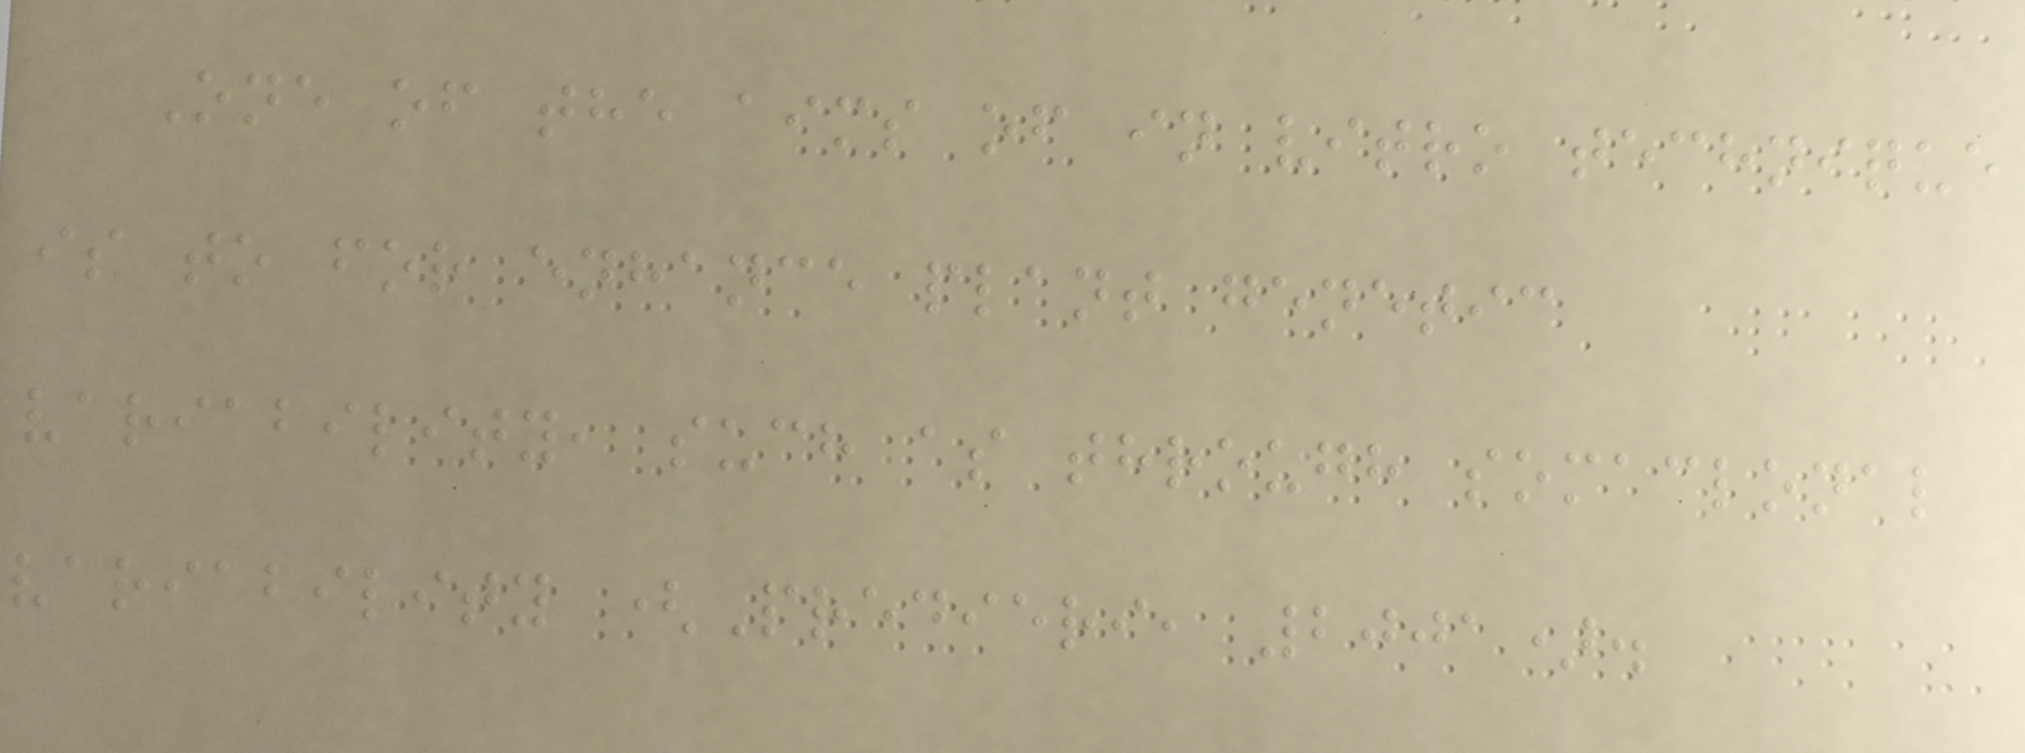One of the aims of in vitro technique
is to for enhance plant genetic
variability, such as through somaclonal
variability (Predieri, 2001).
